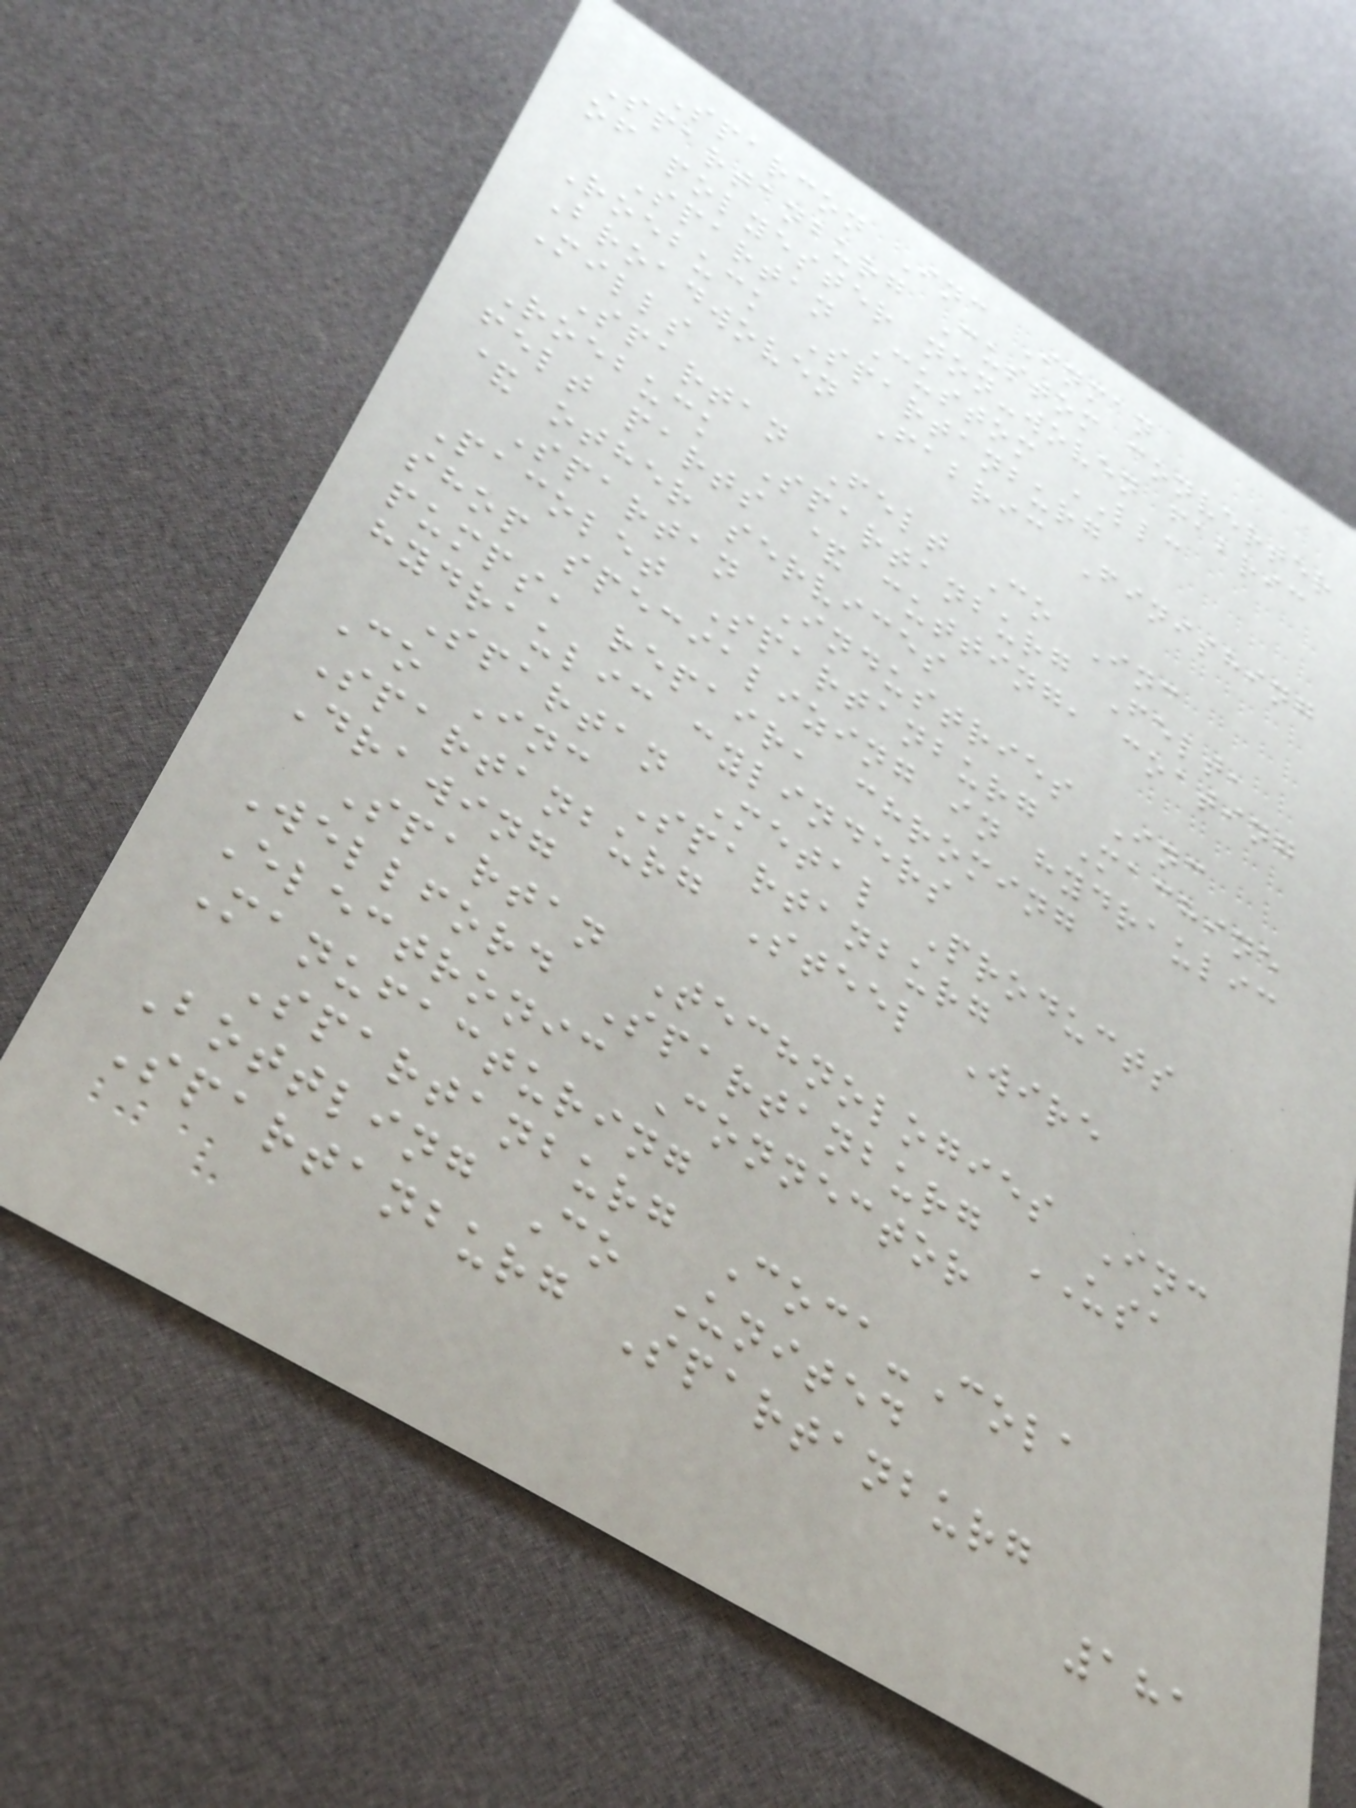Sparcon Inc Inman
Spartanburg Custom converter
of polyester non-woven fabric
Spartan Custom LLC
Roebuck Spartanburg
Broadwoven Fabric Finishing
Mills
Spartan Felt Co Inc
Roebuck Spartanburg Felt,
felt parts & cutting, coating
& other services
Spartan Industries Inc
Pacolet Spartanburg Machine
shop specializing in hydraulic
pumps, repair, chroming
hydraulic cylinders
Spartan Metal Products
Co Inc Spartanburg
Spartanburg Steel Wire
Drawing
Spartan Technologies Inc
Wellford Spartanburg USA
Electronic Connector
Manufacturing
Spartanburg Coca-Cola
Bottling Co United
Spartanburg Spartanburg
181
